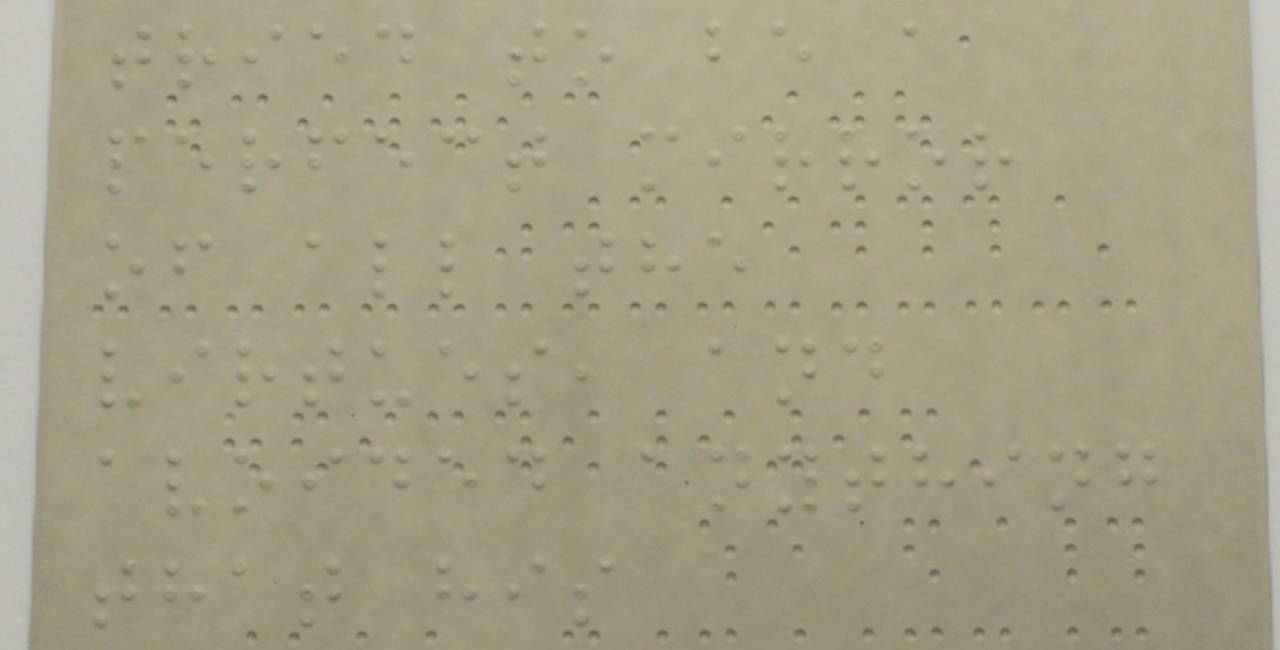tried to be a
perfect mirror
of all the
virtues, and
avoided anything
that his
